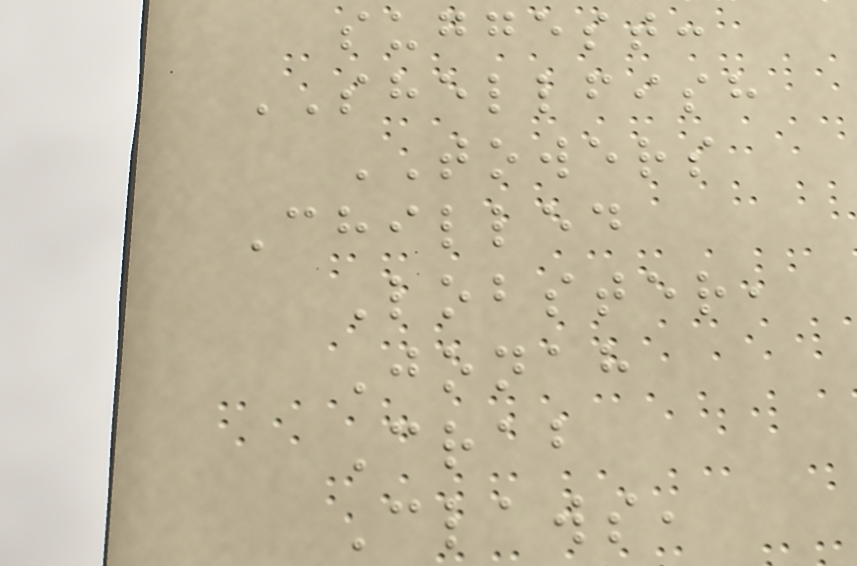suggest:
SHELLFISH
TOWERS
Chilled
Lobster,
Jonah
Crab
Claws,
